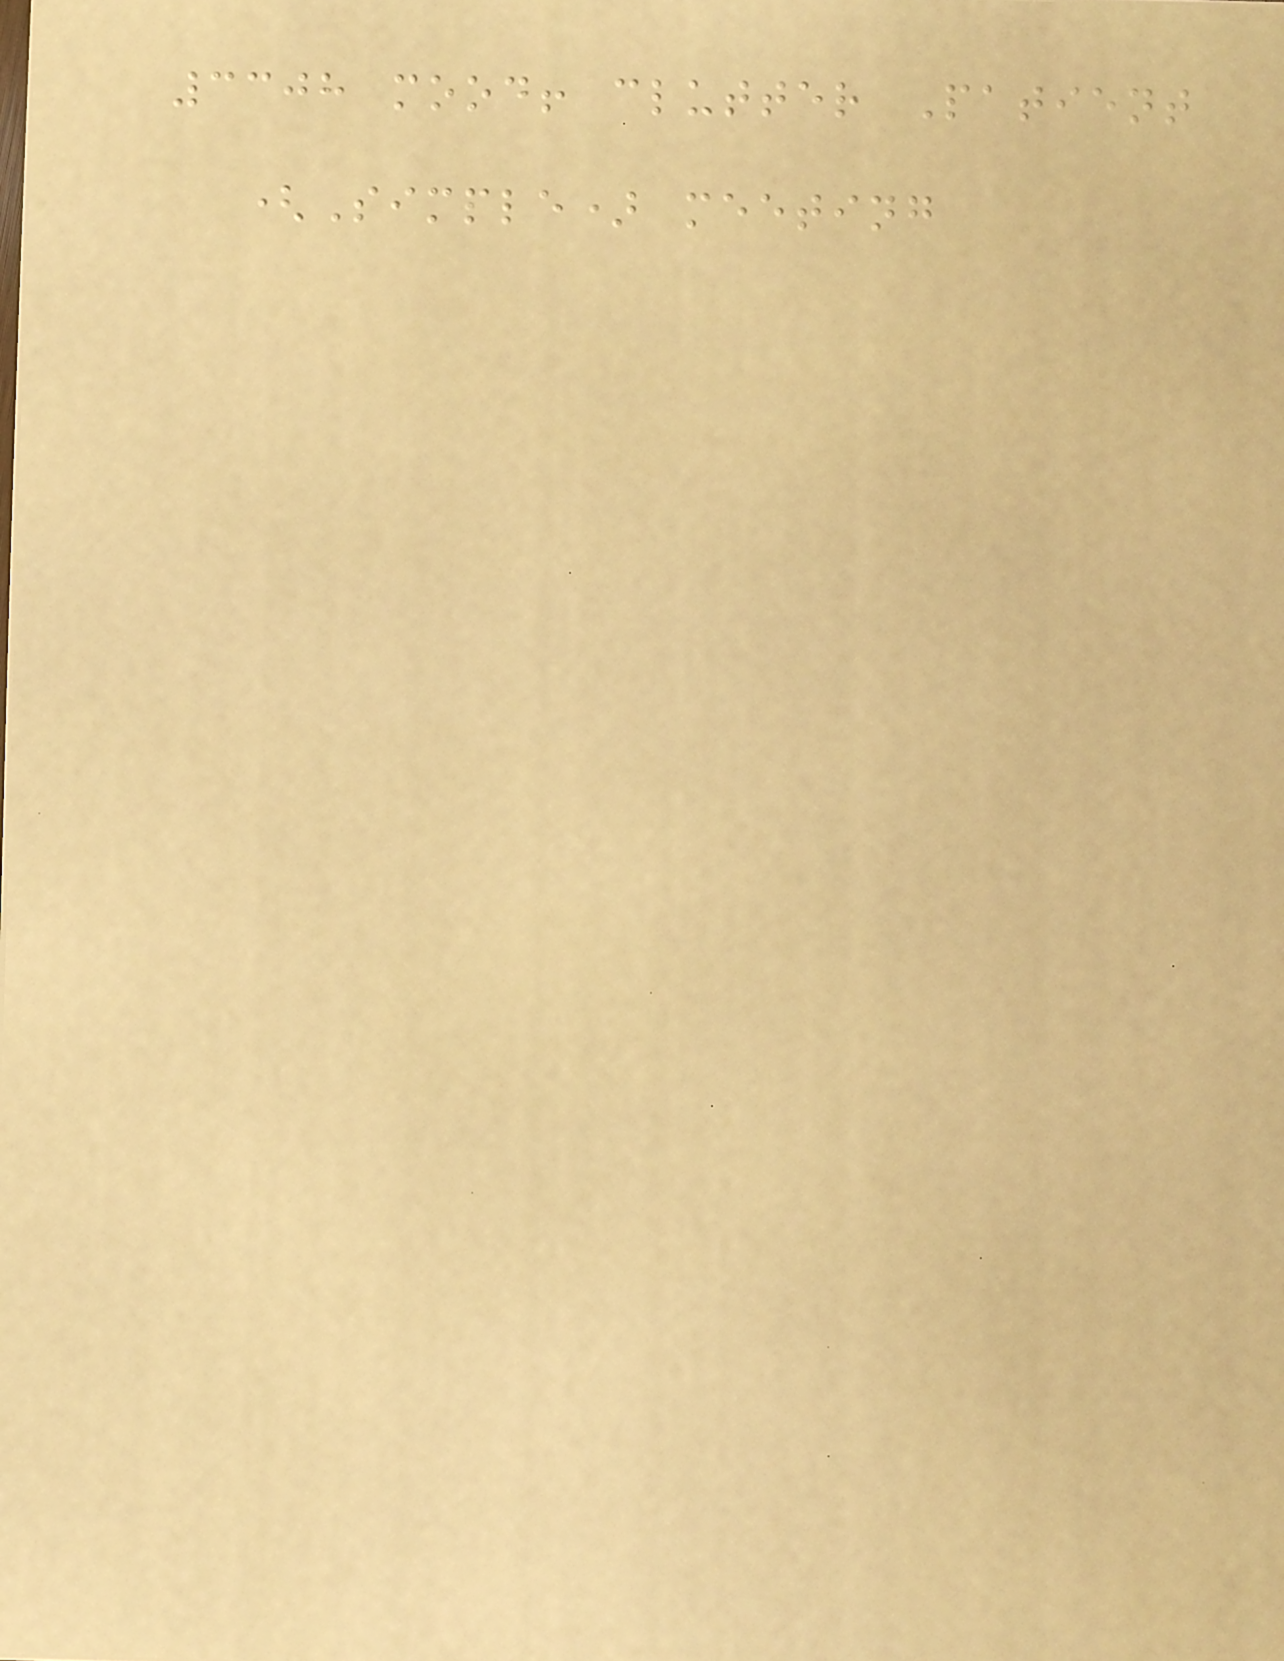3308 mood! clutter Patient
(Simple) meeting
